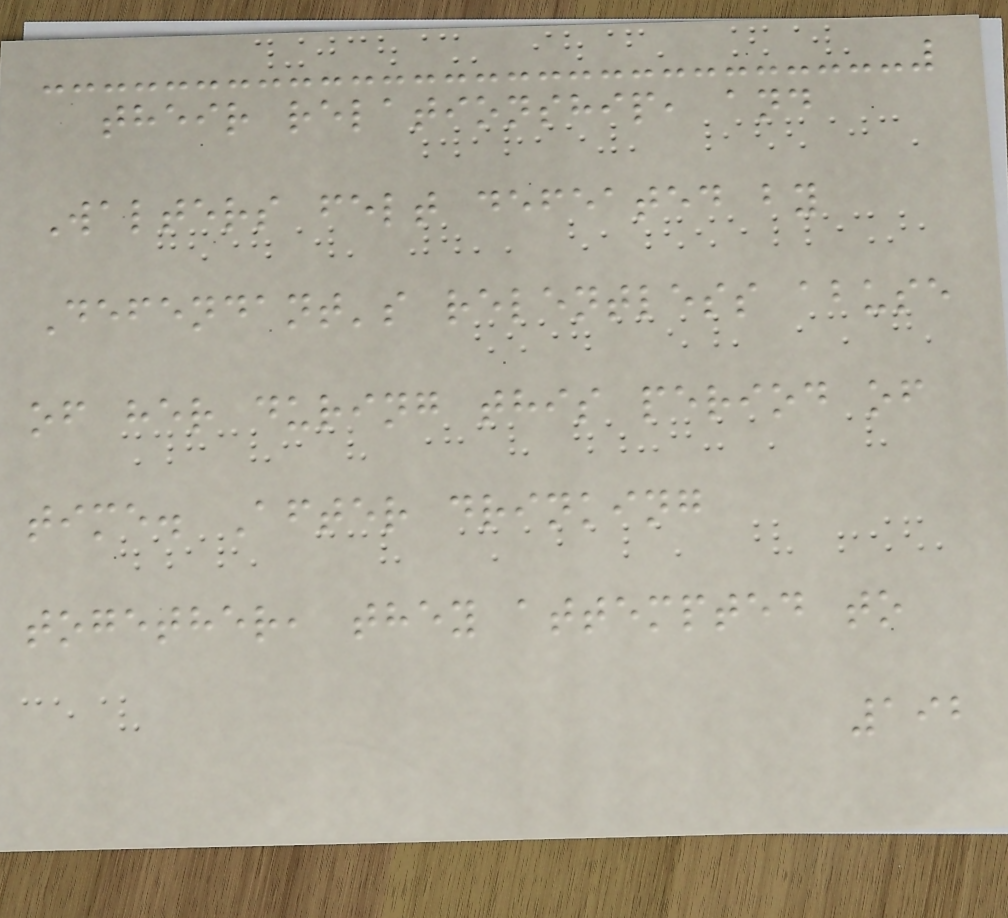their relationship, and
Walters felt defeated by
Defendant's relentless abuse
of her during this period of
time. After drinking
together, they attempted to
192
